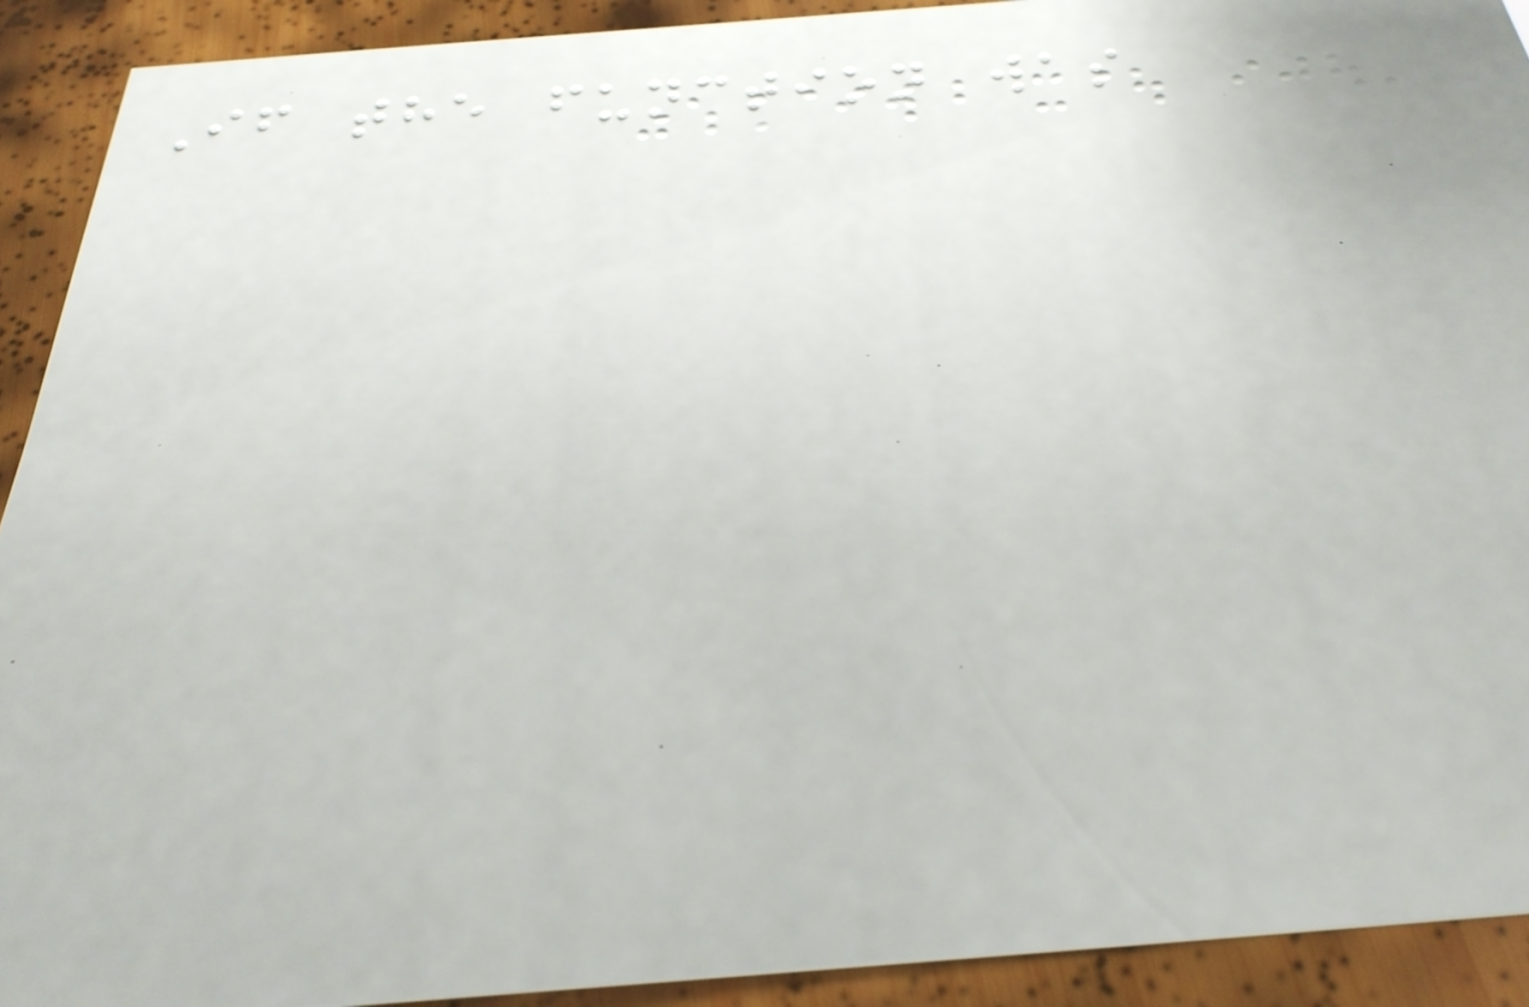If the function was
